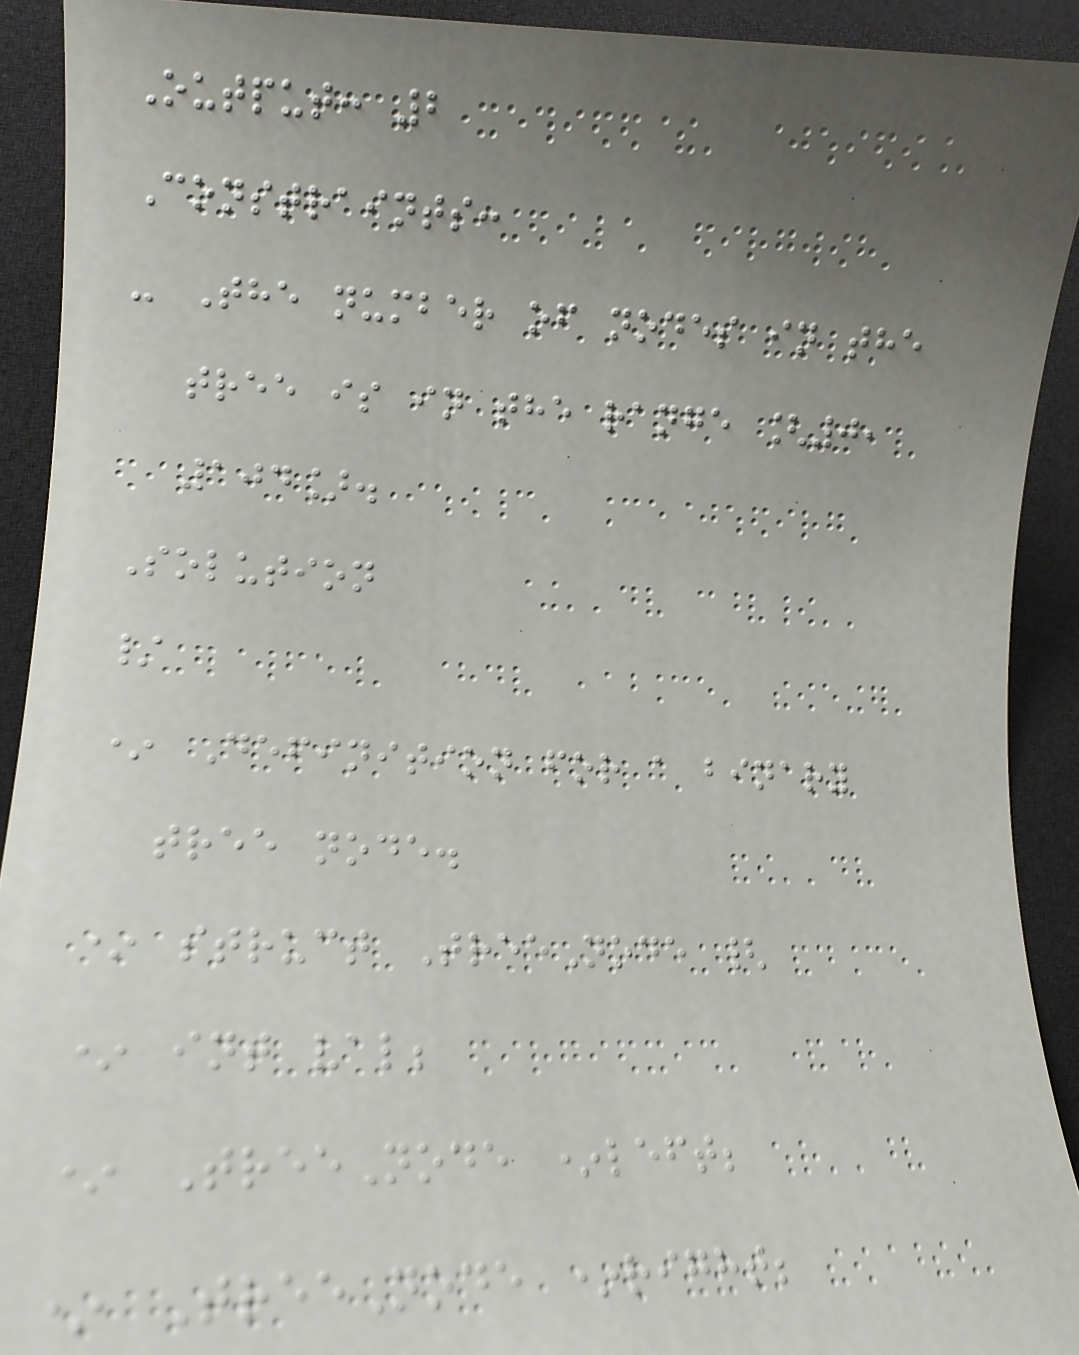Output: 2
Constraints:
- The number of nodes in the
tree is in the range [0,
104].
Solution
/
* Definition for a binary
tree node.
* struct TreeNode {
* int val;
* TreeNode *left;
* TreeNode *right;
